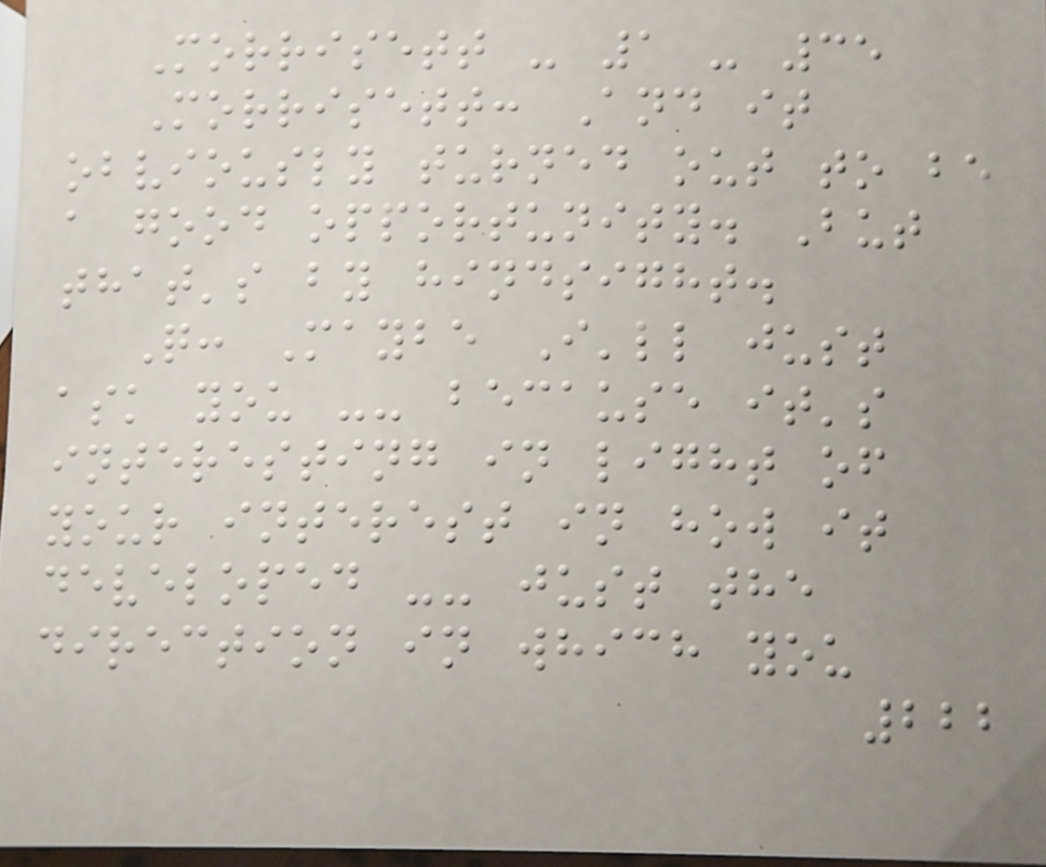Morrisett - 1 - 35
Morrisett: And it
obviously turned out to be
a good opportunity. But
that's by hindsight.
Q: Maybe I'll just
ask you -- because it's
interesting in light of
your interest in how it
developed -- just the
direction in which you
222
